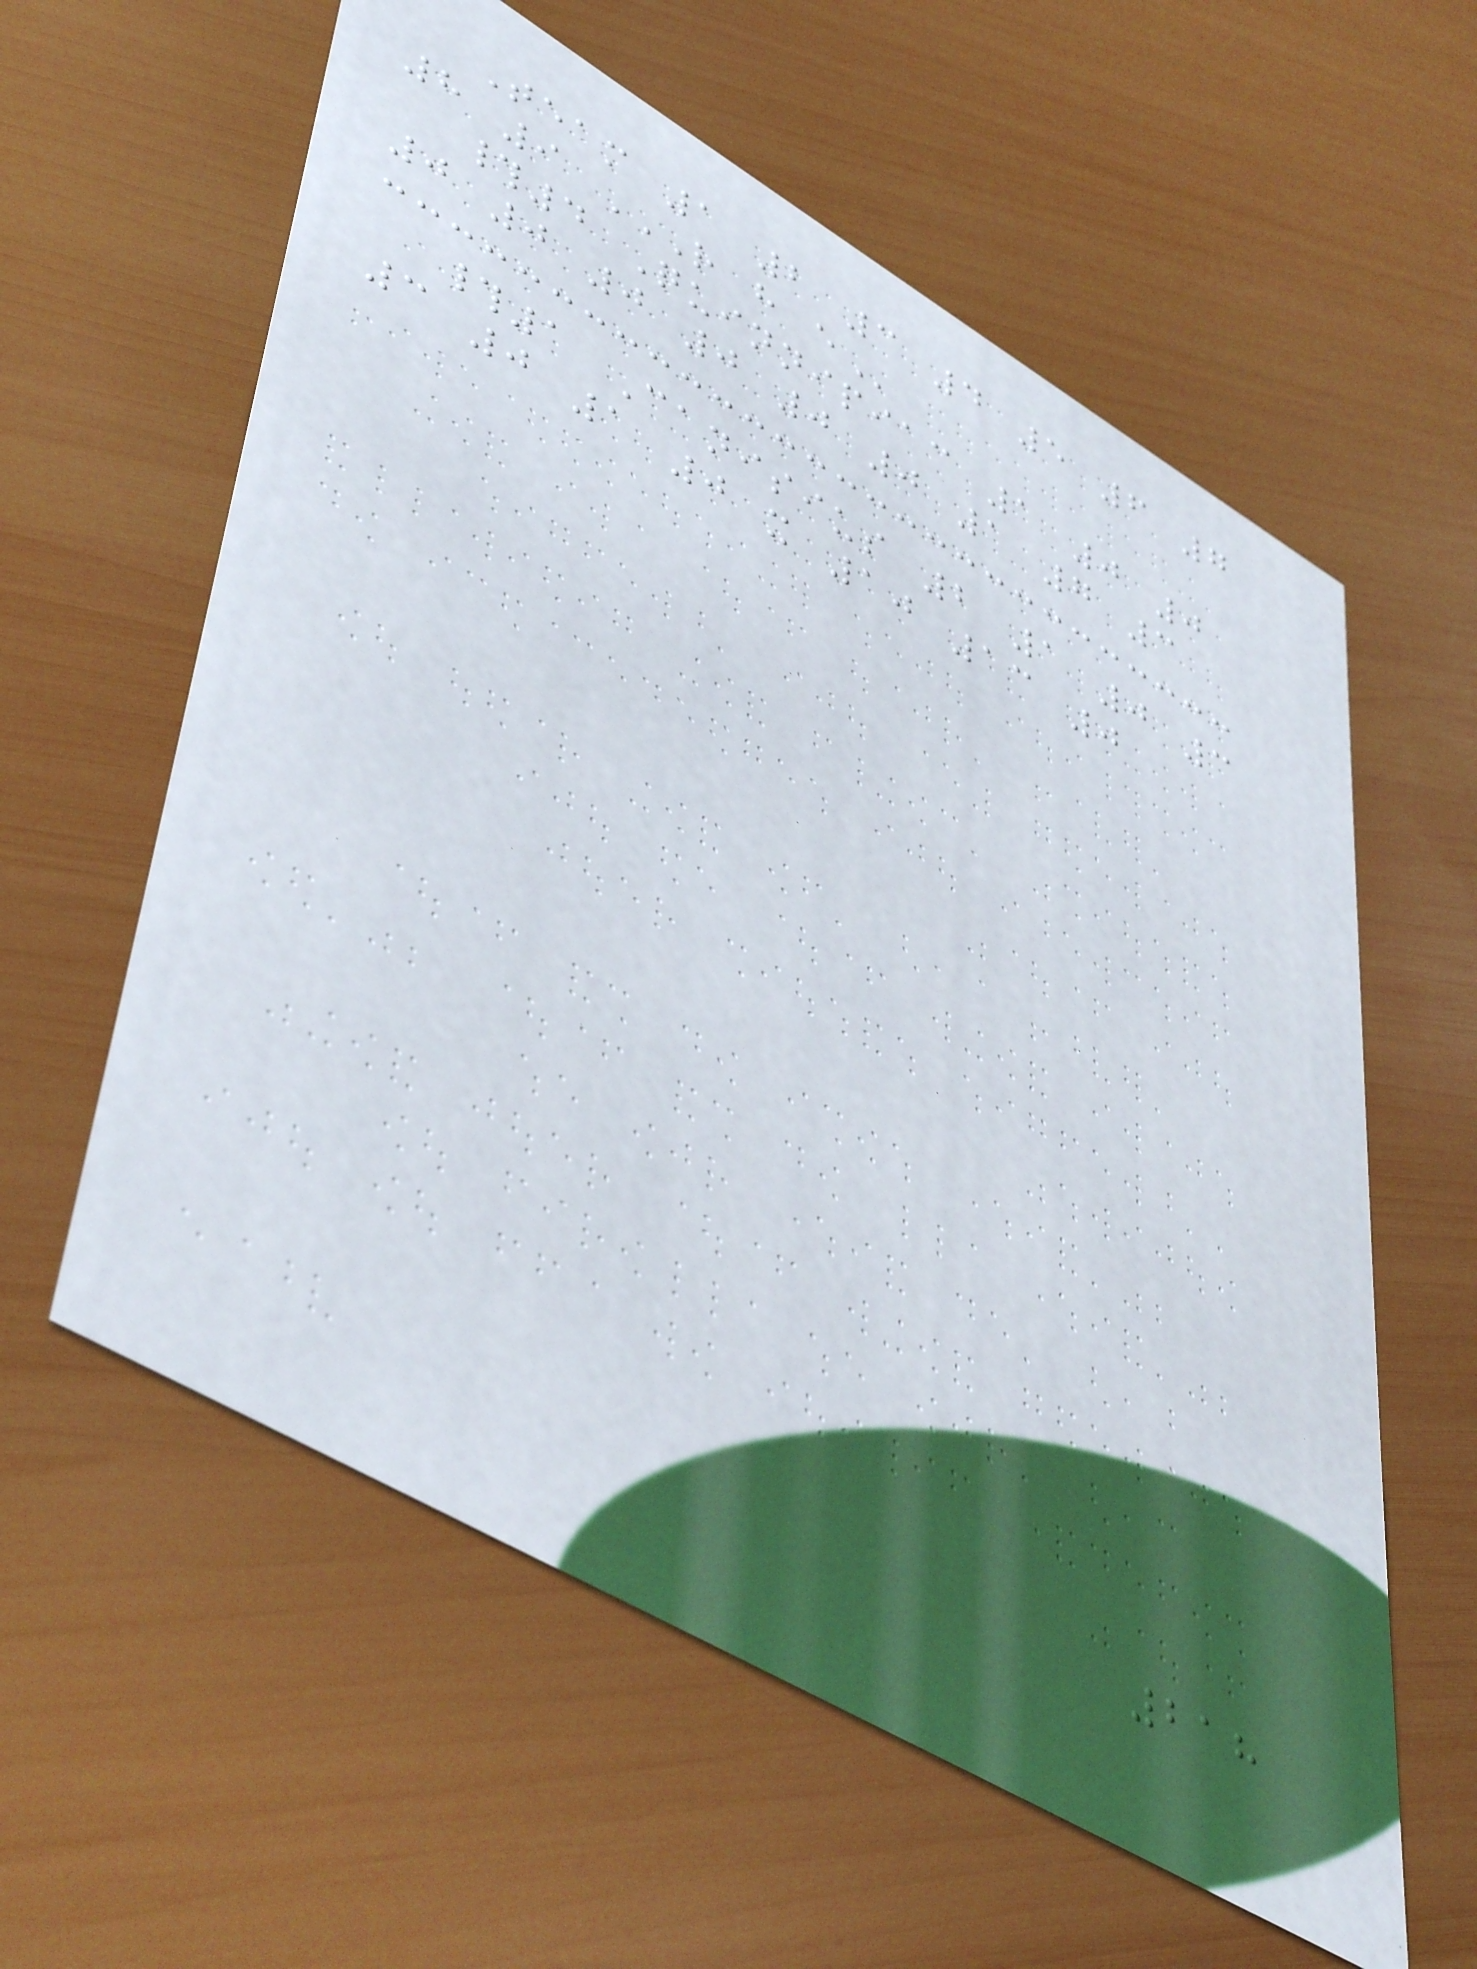Team 1 2 3 4 5 6 7
8 9 R H E
#4 Quinnipiac 1 0 0
0 0 0 0 0 0 1 7 3
#1 Canisius 2 1 0 3
3 0 1 0 x 10 13 0
218
